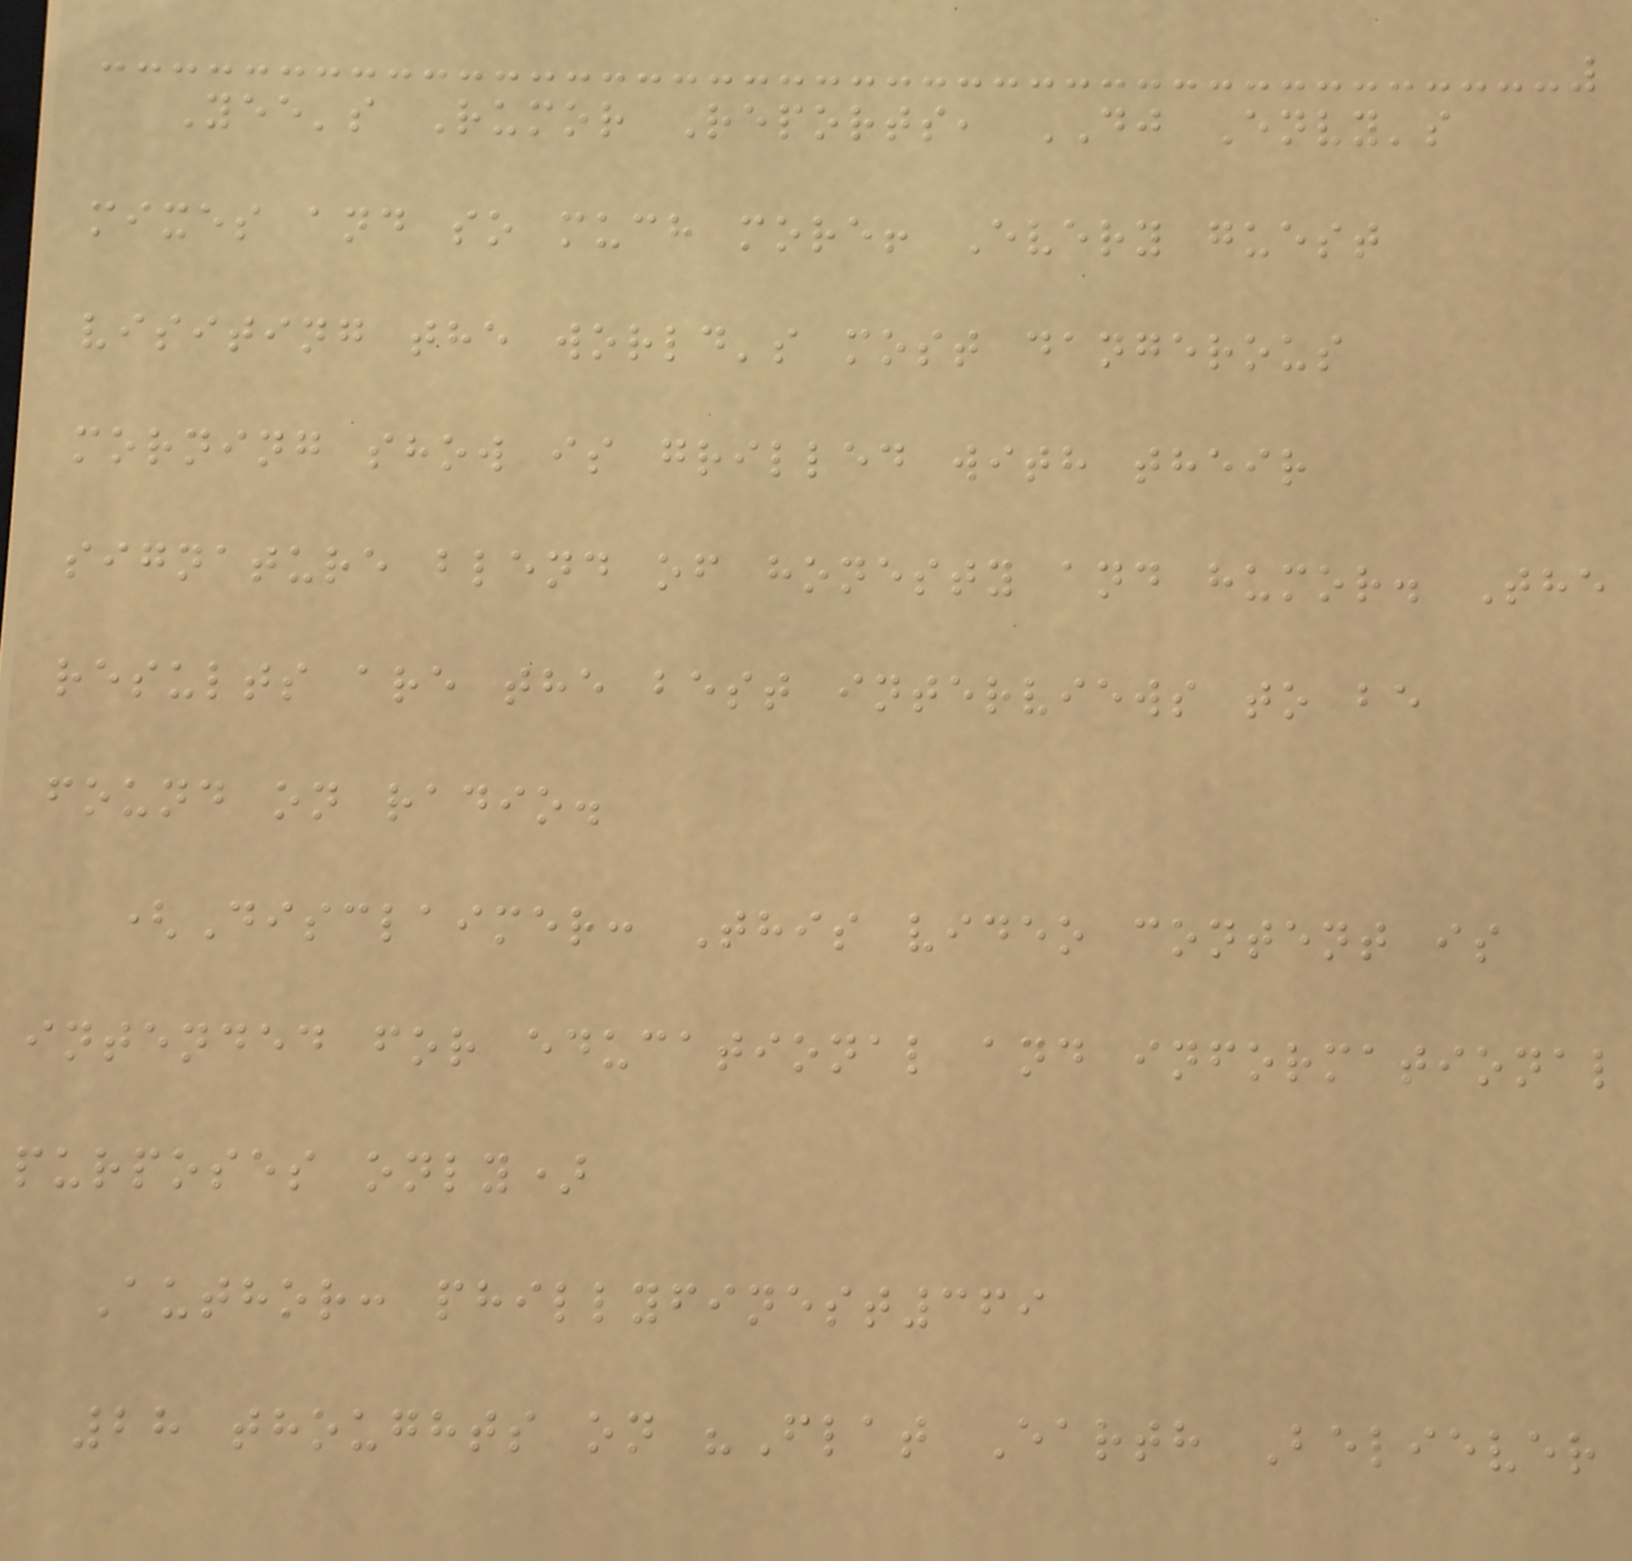Yee's Rumor Reports, DJ Envy's
mixes and so much more! Every guest
visiting the world's most dangerous
morning show is grilled with their
signature blend of honesty and humor. The
results are the best interviews to be
found on radio.
(Disclaimer: This video content is
intended for educational and informational
purposes only)
Author: phillyfinest369
28 thoughts on "Flat Earth Believer
